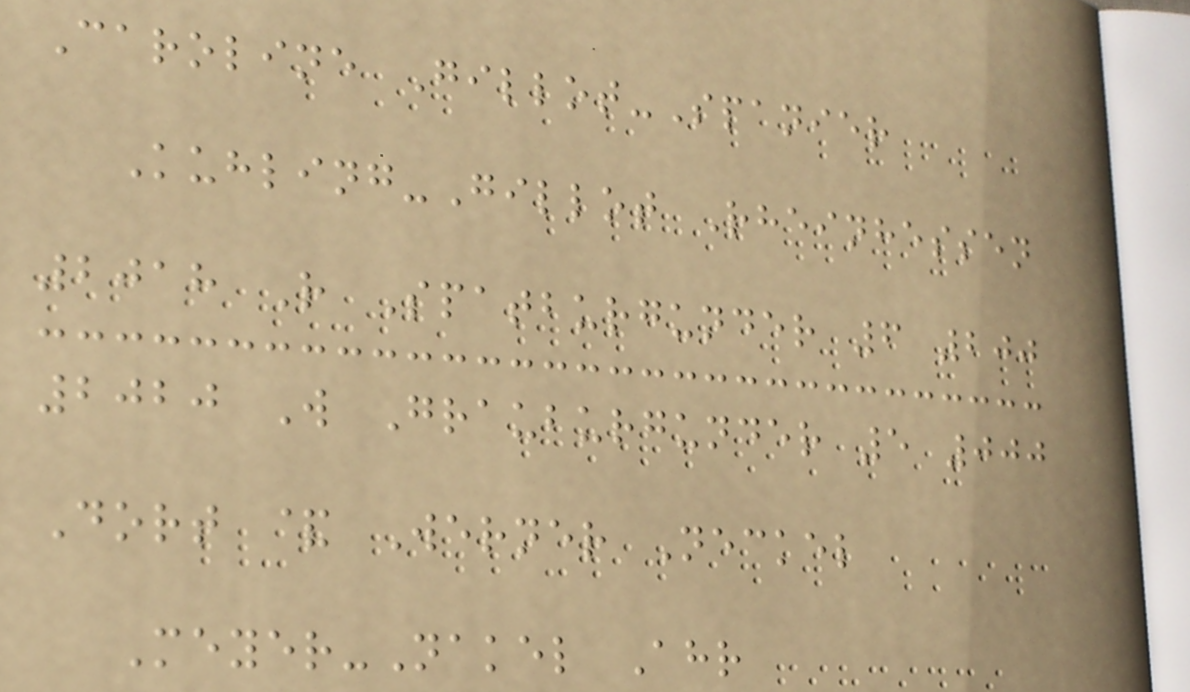Caroline Gillot-Spanier
Kuhling-Gillot Rheinhessen
2018 R Spatburgunder 6 200
2020 W Grauburgunder 5 000
Dort & Werner Neckel
Meyer-Nakel Ahr
